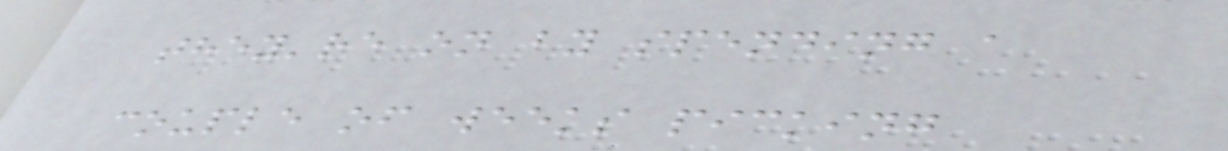they're on by spending a
couple of weeks picking
